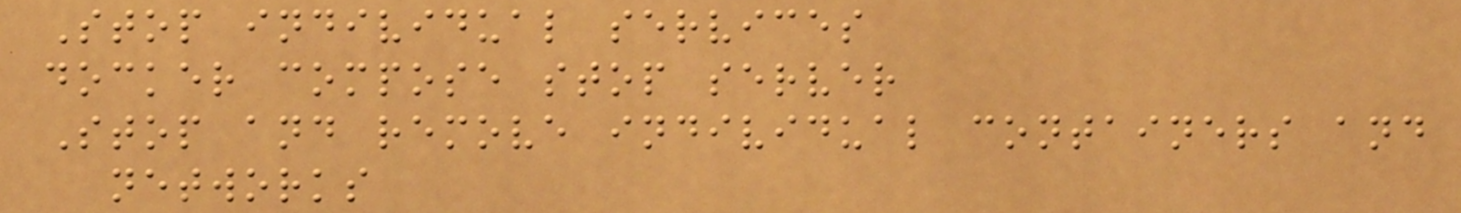Stop individual services
docker compose stop server
Stop and remove individual containers and
networks
